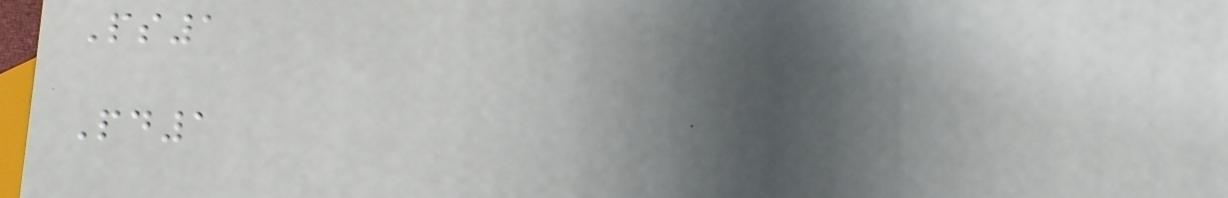Ps1
Pd1
